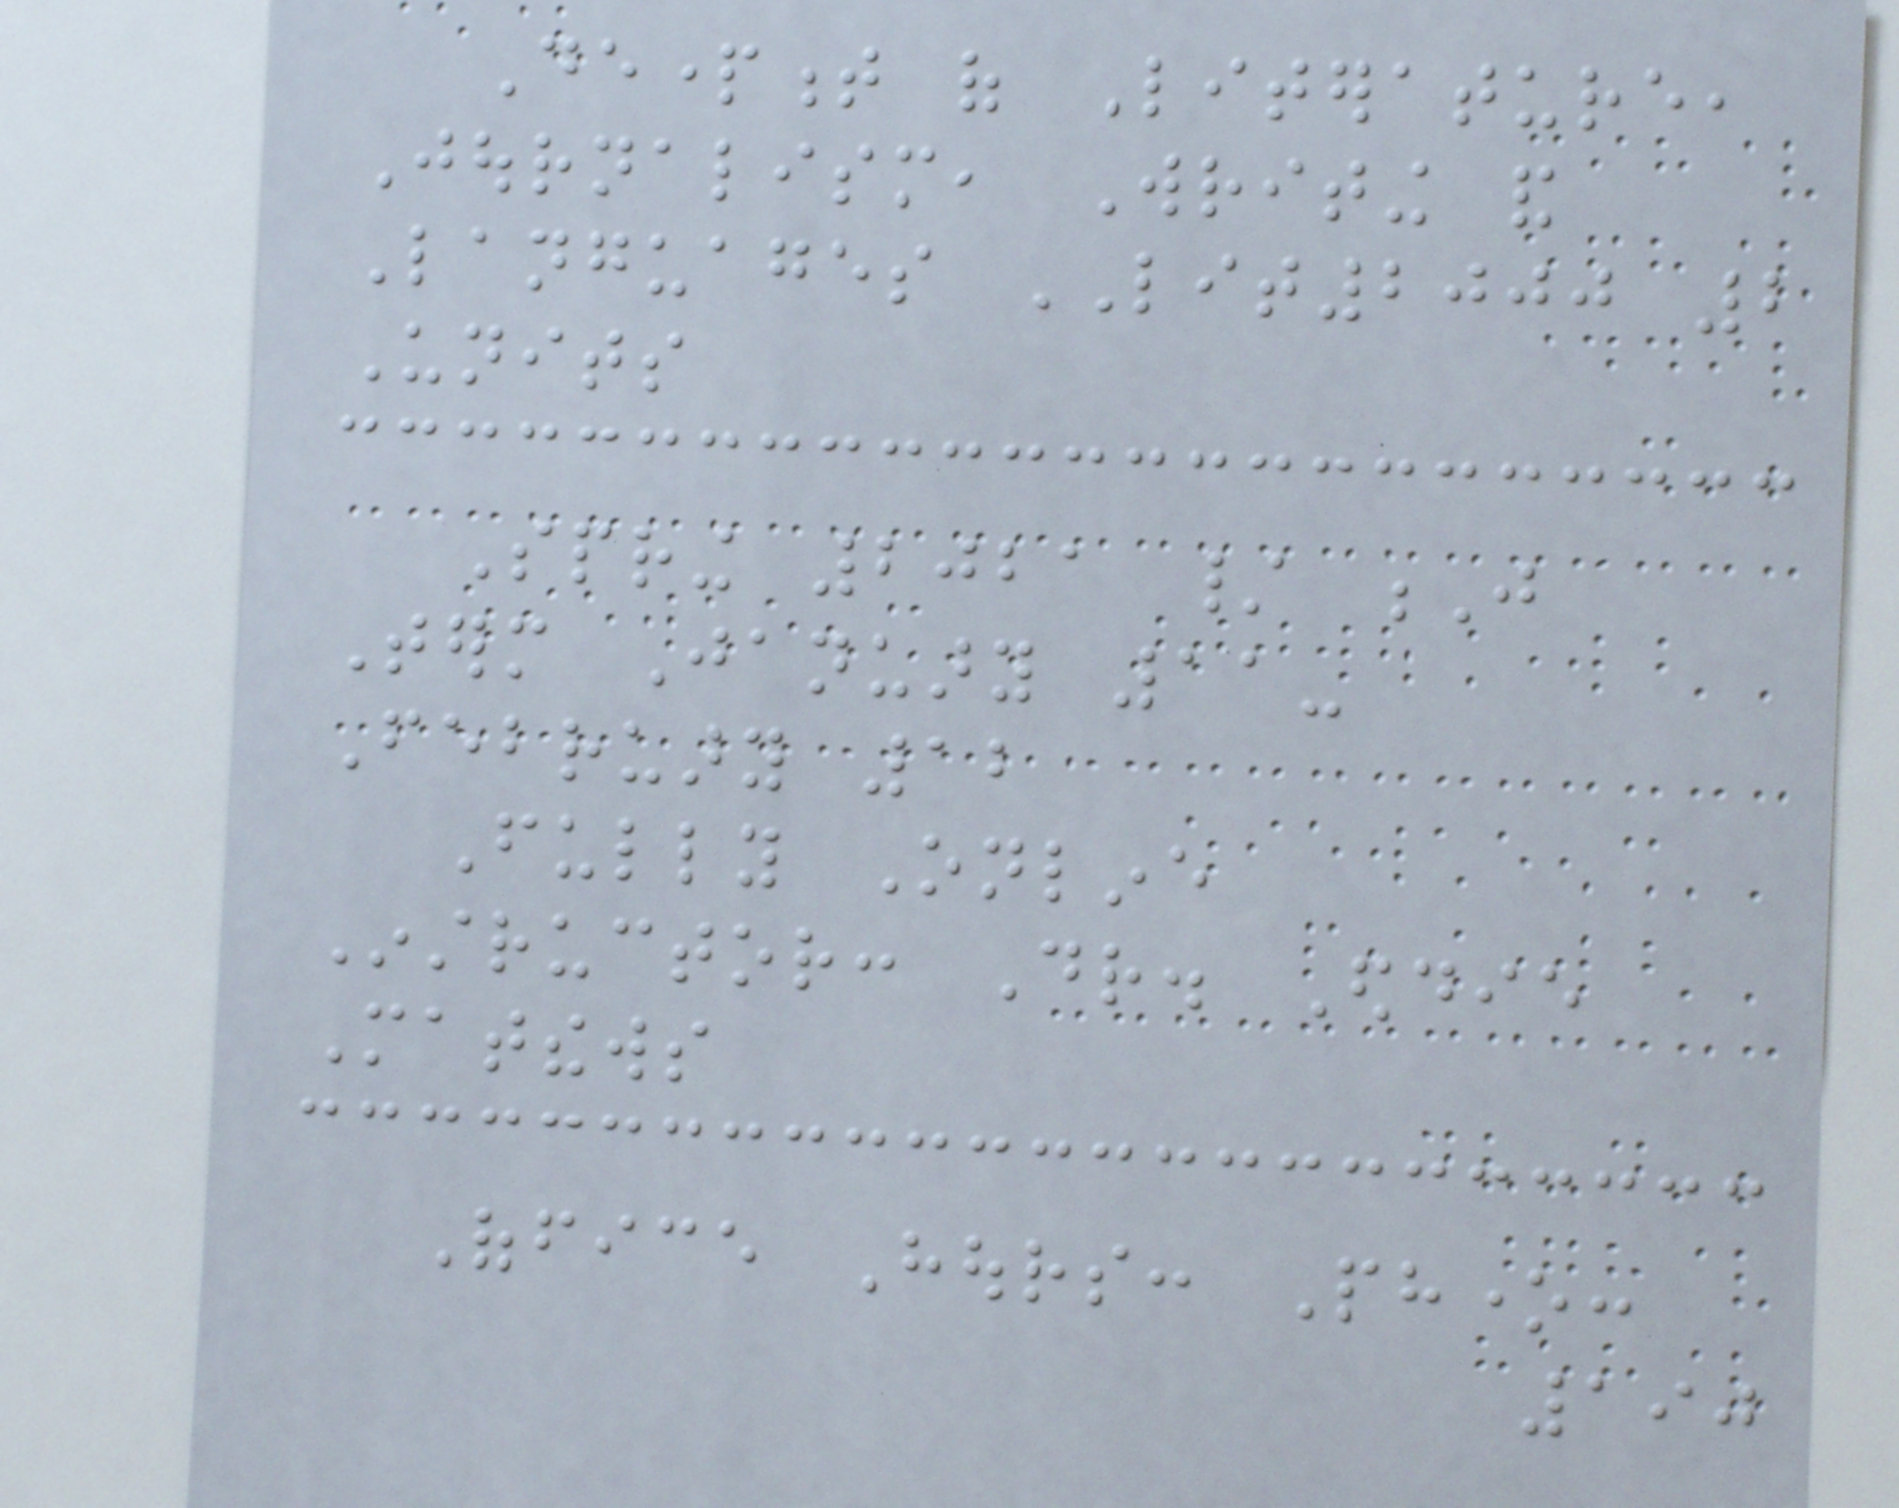Department of Literature,
Journalism, Writing and
Languages LIT2000 2
Units
Spring 2021 / J
Term January 11-
February 12
Fully Online
Instructor: Dr. Eddie
Matthews
Office Hours: Phone:
190
